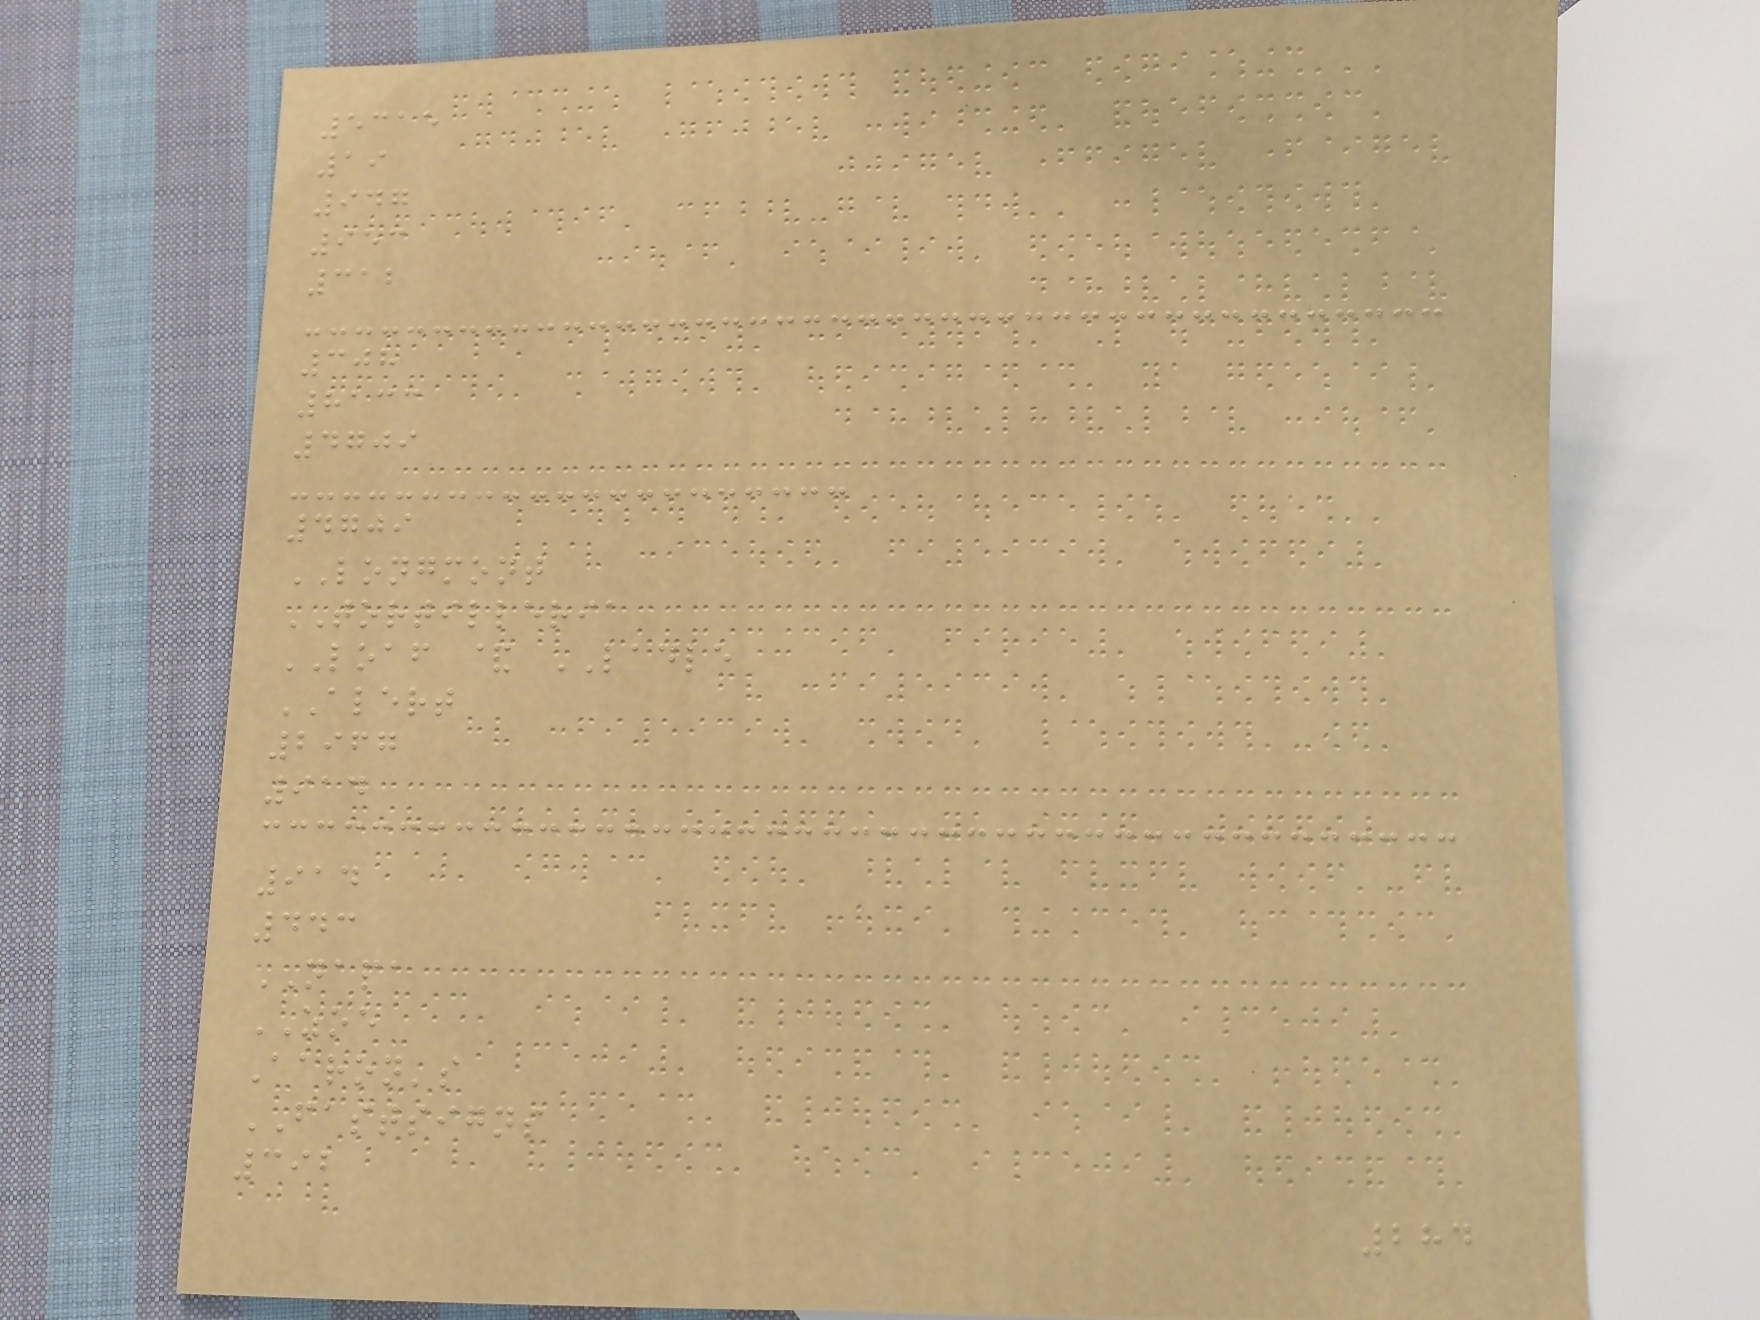5315
19
947
953
312
308
8133
4709
4709
LONGMONT
TORTILLERIA
LOAF & LADLE
ALERT
2967
914
914
443
NAPA
ZOE
Aaron's
FASTSIGNS
392
284
